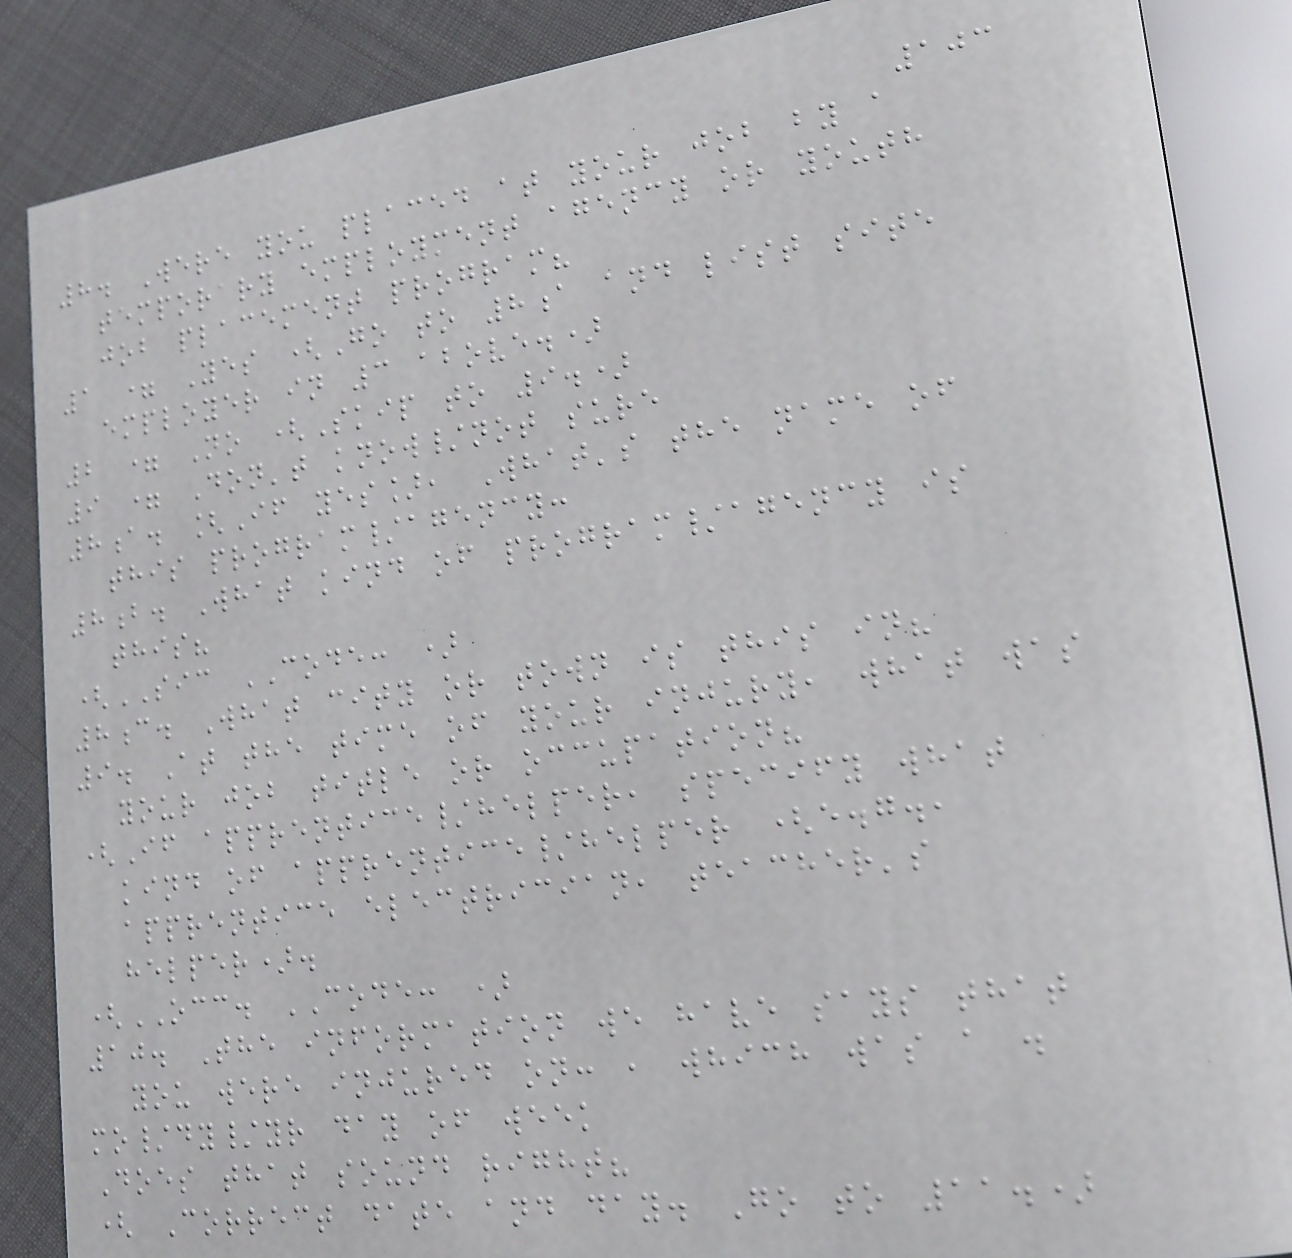103
8. Were you placed at your job by a
temporary employment agency or youth
job placement program?
1 = Yes (Go to 8a and list site
employer in 3 above.)
2 = No (Skip to 9.)
9 = Don't know/not sure
8a. [If yes], What's the name of
this program/agency:
8b. What kind of program/agency is
this?
(SIC CODE: )
8c. What city or town is this in?
9. At the time of your injury, what was
your job title or occupation?
(If apprentice/helper, specify what
kind of apprentice/helper (e.g.,
apprentice electrician, teacher's
helper).
(OCC. CODE: )
10. The information we have says that
you were injured on: , which was a .
mo/dy/yr day of week
Does that sound right?
( Correct date and day. Go to 11.)
